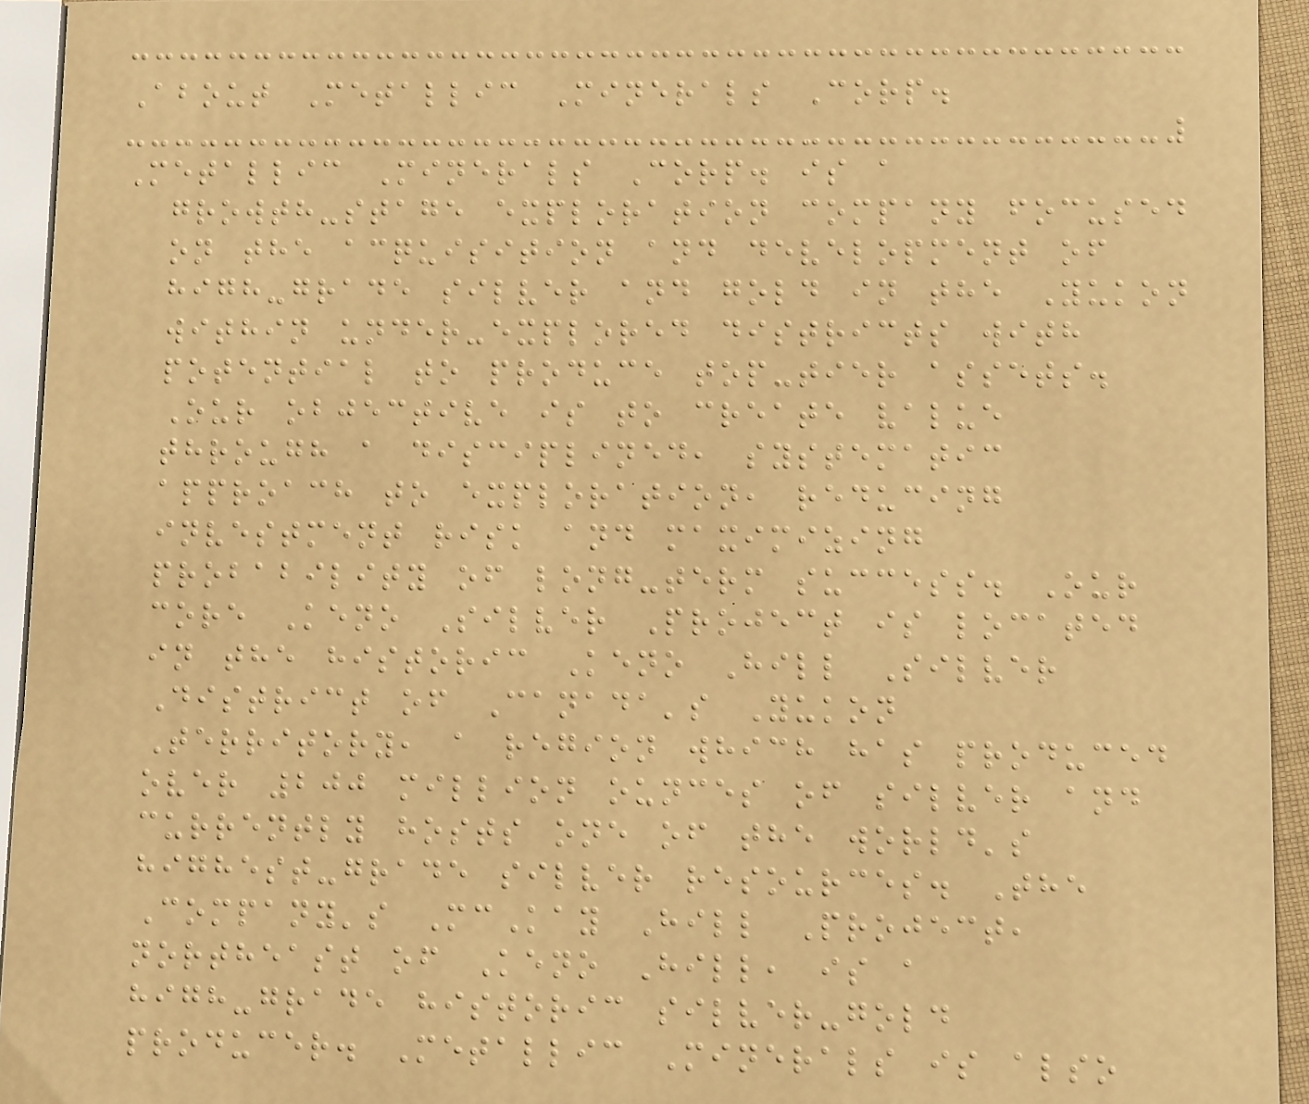About Metallic Minerals Corp.
Metallic Minerals Corp. is a
growth-stage exploration company focused
on the acquisition and development of
high-grade silver and gold in the Yukon
within under-explored districts with
potential to produce top-tier assets.
Our objective is to create value
through a disciplined, systematic
approach to exploration, reducing
investment risk and maximizing
probability of long-term success. Our
core Keno Silver Project is located
in the historic Keno Hill Silver
District of Canada's Yukon
Territory, a region which has produced
over 200 million ounces of silver and
currently hosts one of the world's
highest-grade silver resources. The
Company's McKay Hill Project,
northeast of Keno Hill, is a
high-grade historic silver-gold
producer. Metallic Minerals is also
